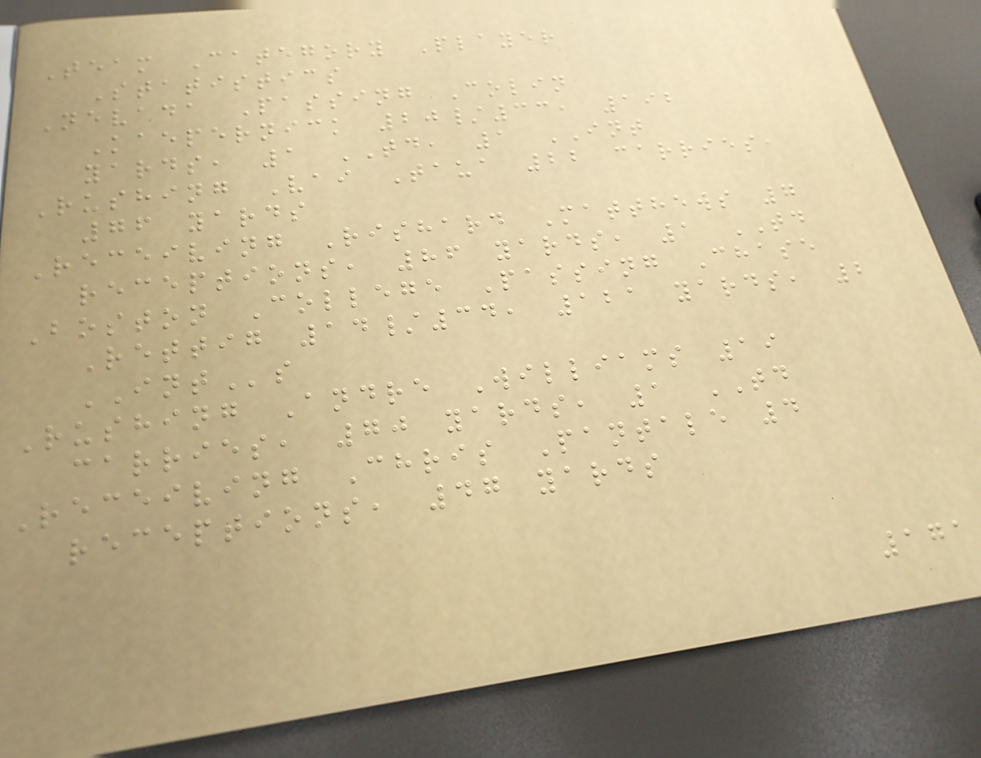Team Category Player
Statistics
Nevada Passing Colin
Kaepernick 20/33, 192
yards, 1 TD, 1 INT
Rushing Vai Taua 22 carries,
76 yards
Receiving Rishard Matthews 7
receptions, 86 yards, 1 TD
Boston College Passing Chase
Rettig 14/34, 121 yards, 2
INTs
Rushing Andre Williams 19
carries, 70 yards, 1 TD
Receiving Chris Pantale 4
receptions, 47 yards
171
